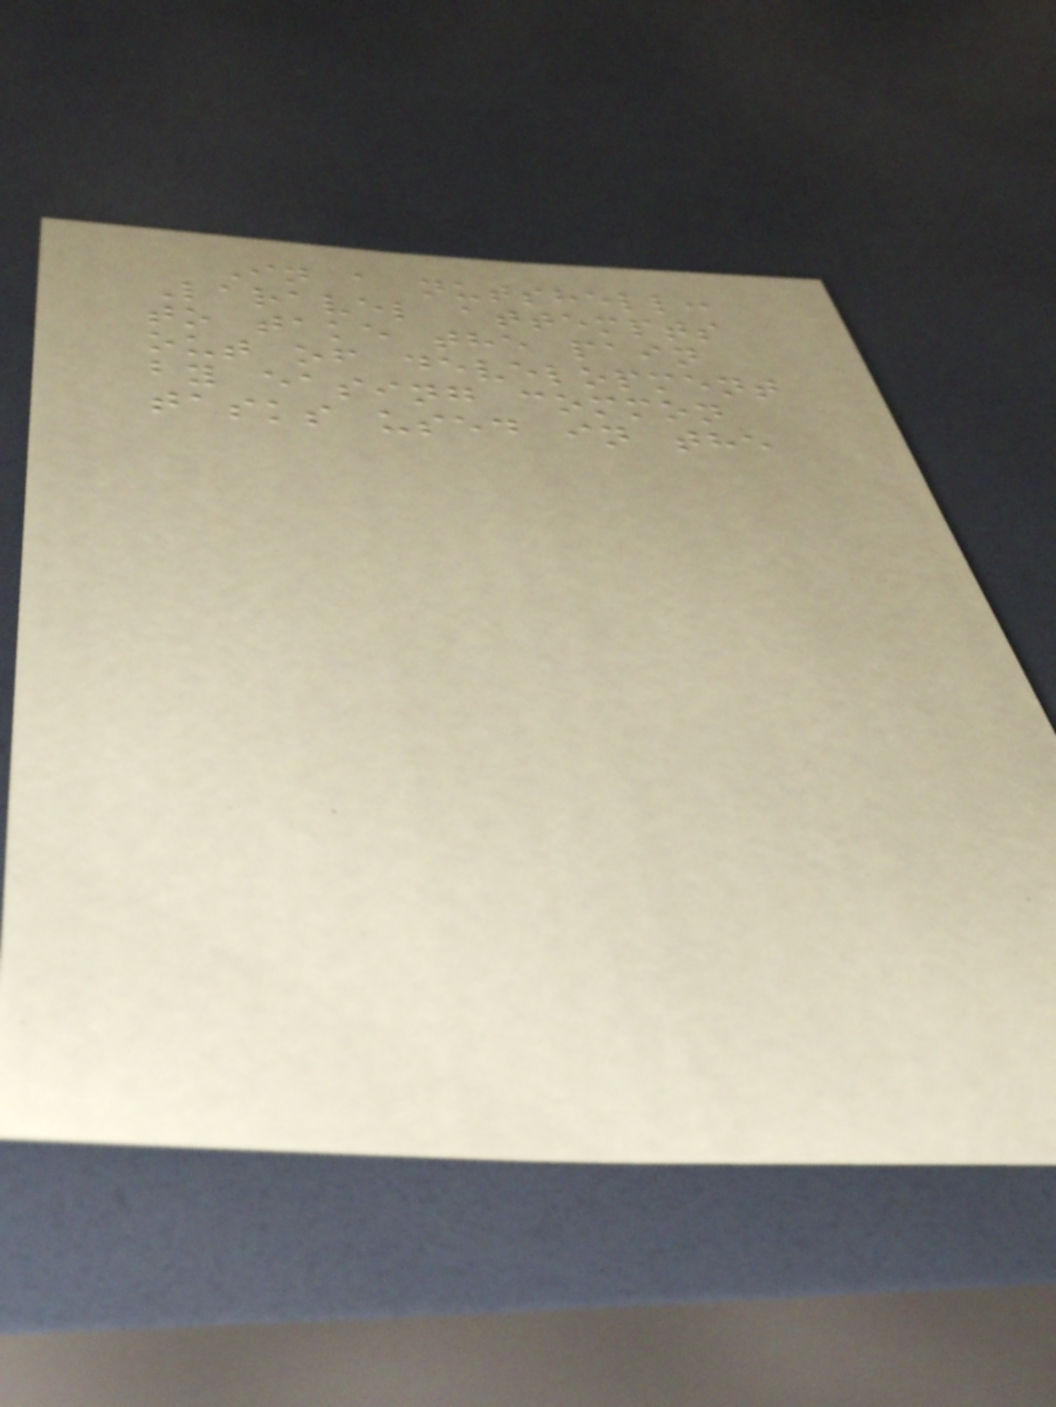In a nutshell:
Laravel attempts
to take the pain
out of development
by easing common
tasks used in the
